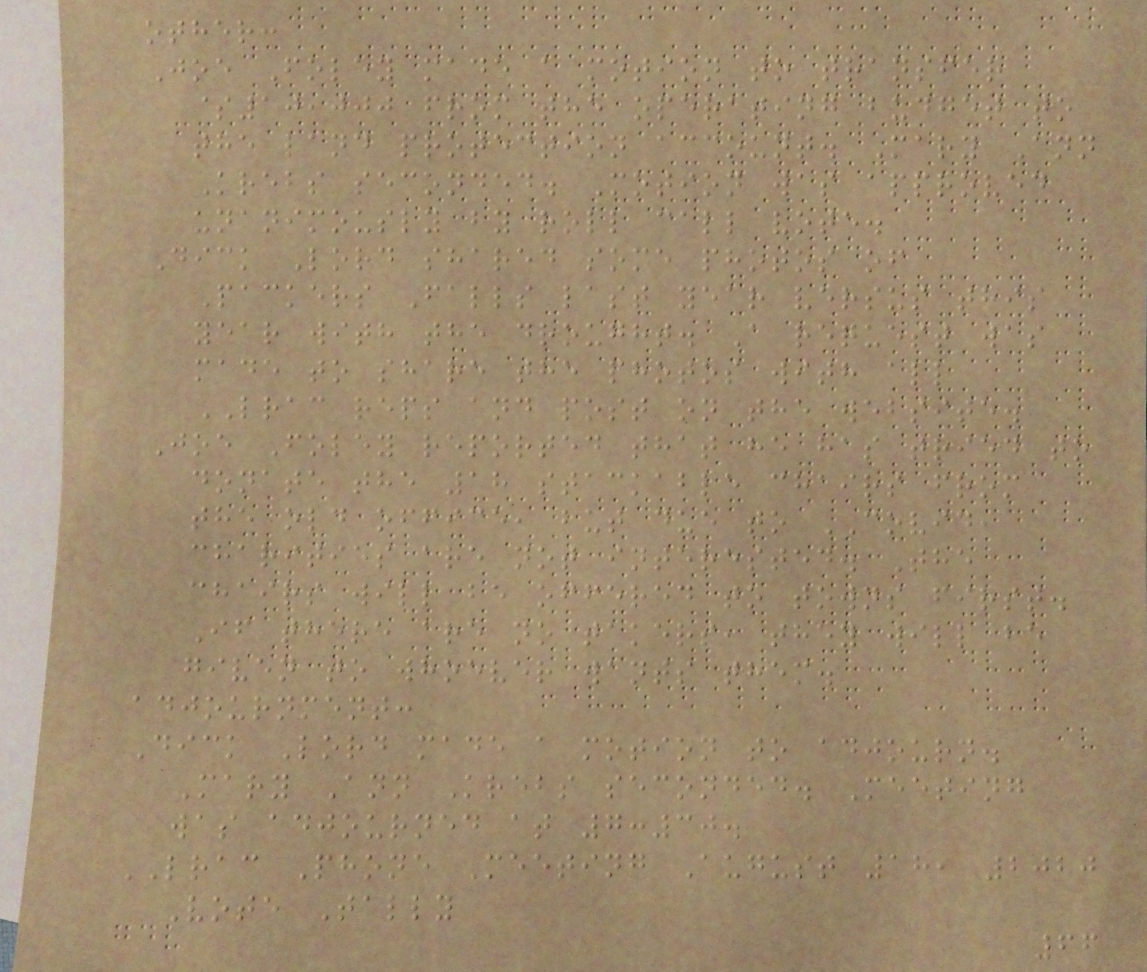other:
Joe Foley made a motion to transfer
$10,000 from the operating budget to
the land protection account. Mary Ann
Krebs seconded. Motion was approved
unanimously by roll call vote.
Dick Lord shared some photos of
Packers Falls last year versus this
year with the drought. A request was
made to share the photos with all
LRAC reps and post on the website.
Joe Foley reported that he has tried to
donate the 18 stackable chairs from
the old office, but due to COVID,
charities are not interested. The
chairs will be offered to towns first.
If there are no takers, they will be
given to whoever wants them.
adjournment:
Dick Lord made a motion to adjourn.
Mary Ann Krebs seconded. Meeting
was adjourned at 7:30.
LRAC Phone Meeting August 18, 2020
Vote Tally
66
